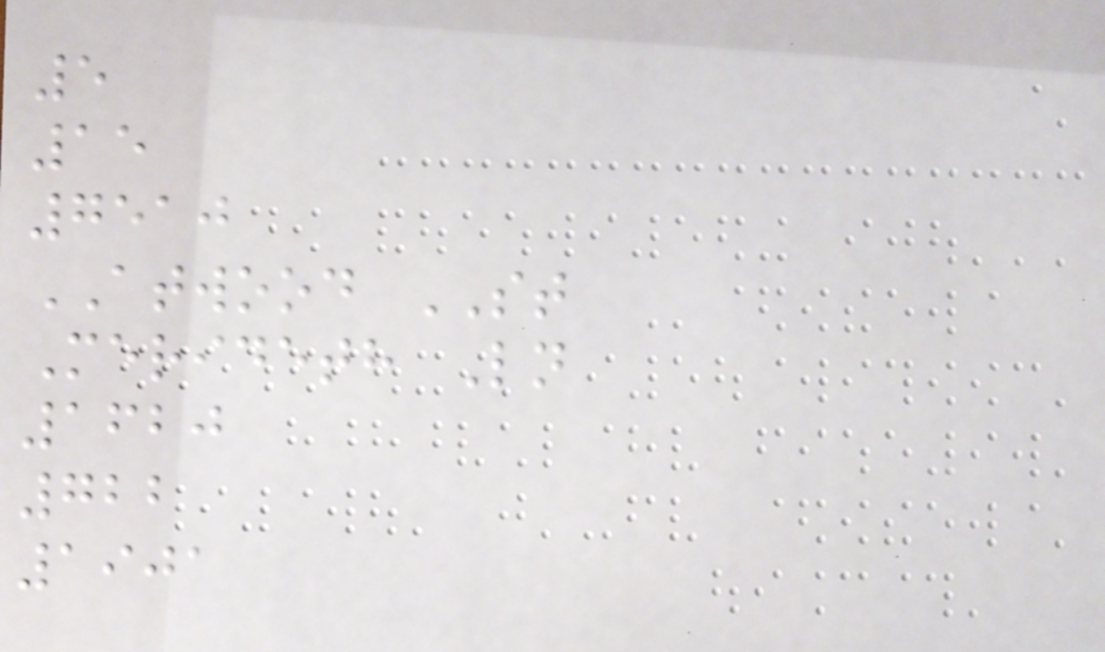5
15
7510
ATWOOD ST
Merideth Ln
1620
722
1901
